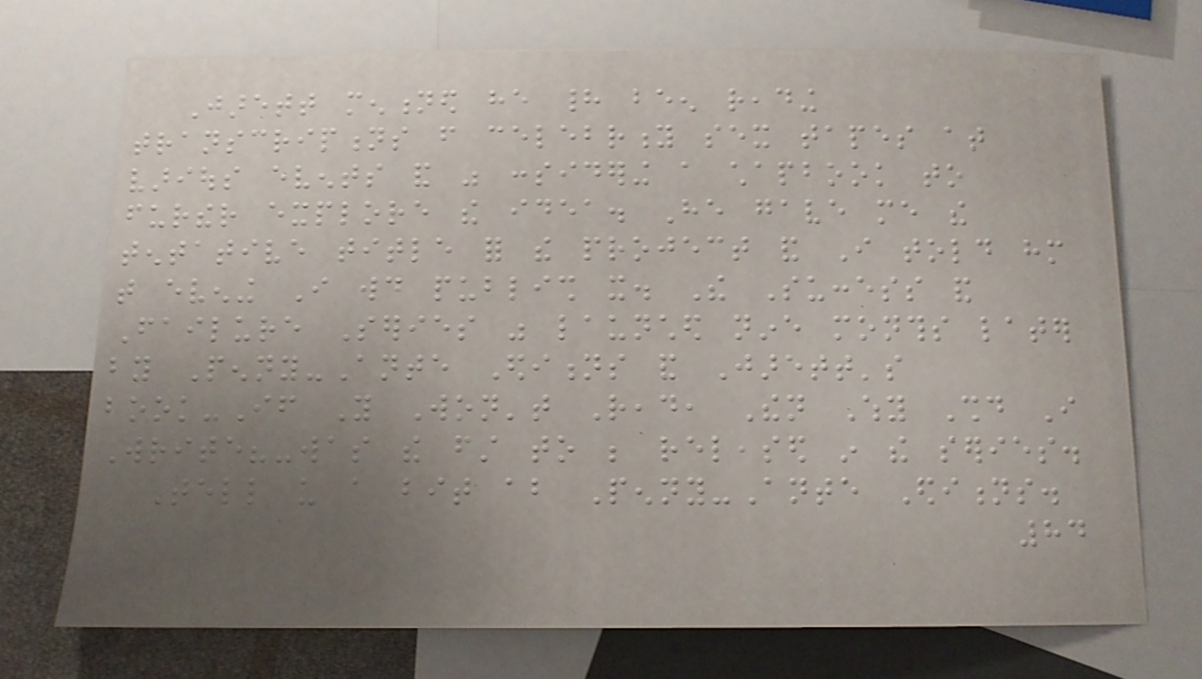Jarett mentioned he had been reading
transcriptions from celebrity sex tapes at
various events and was considering a chapbook to
further explore the idea. He gave me the
tentative title for the project and I told him
that evening I would publish it. The Success and
Failure Series was launched nine months later
by Penny-Ante Editions and Jarett's
book-If You Won't Read, Then Why Should I
Write?-was the first to be released in the series.
Tell us a bit about Penny-Ante Editions.
84
